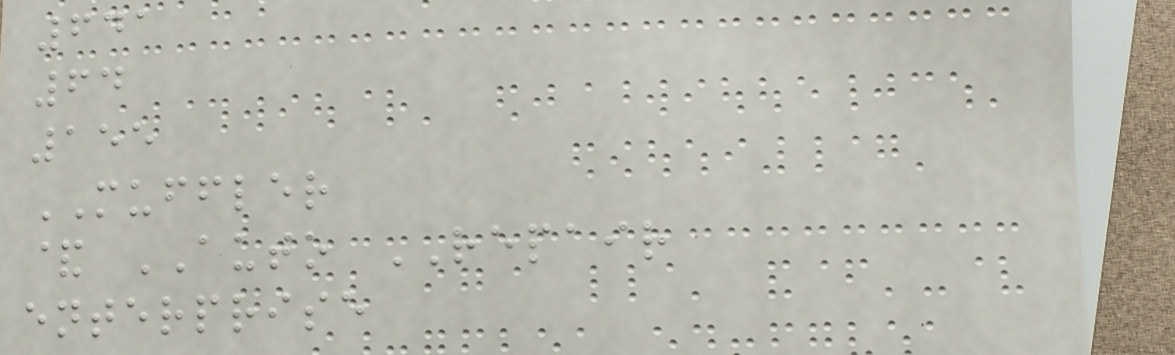641
64
155
MUFFLER
& AUTO REPAIR
enterprise
